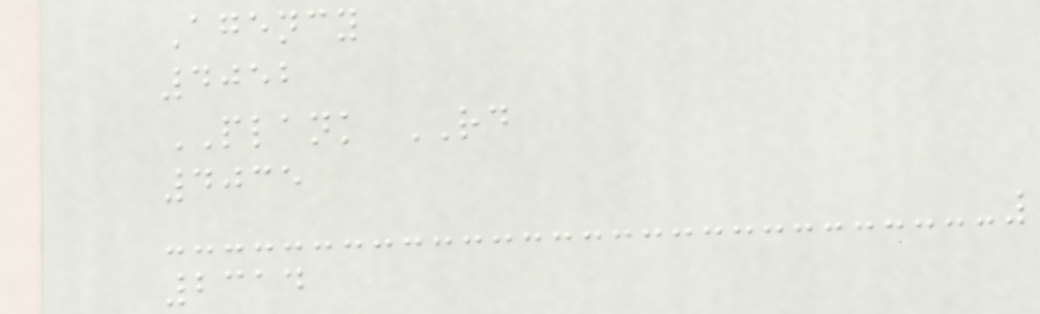Agency
4052
PLANK RD
4035
2314
